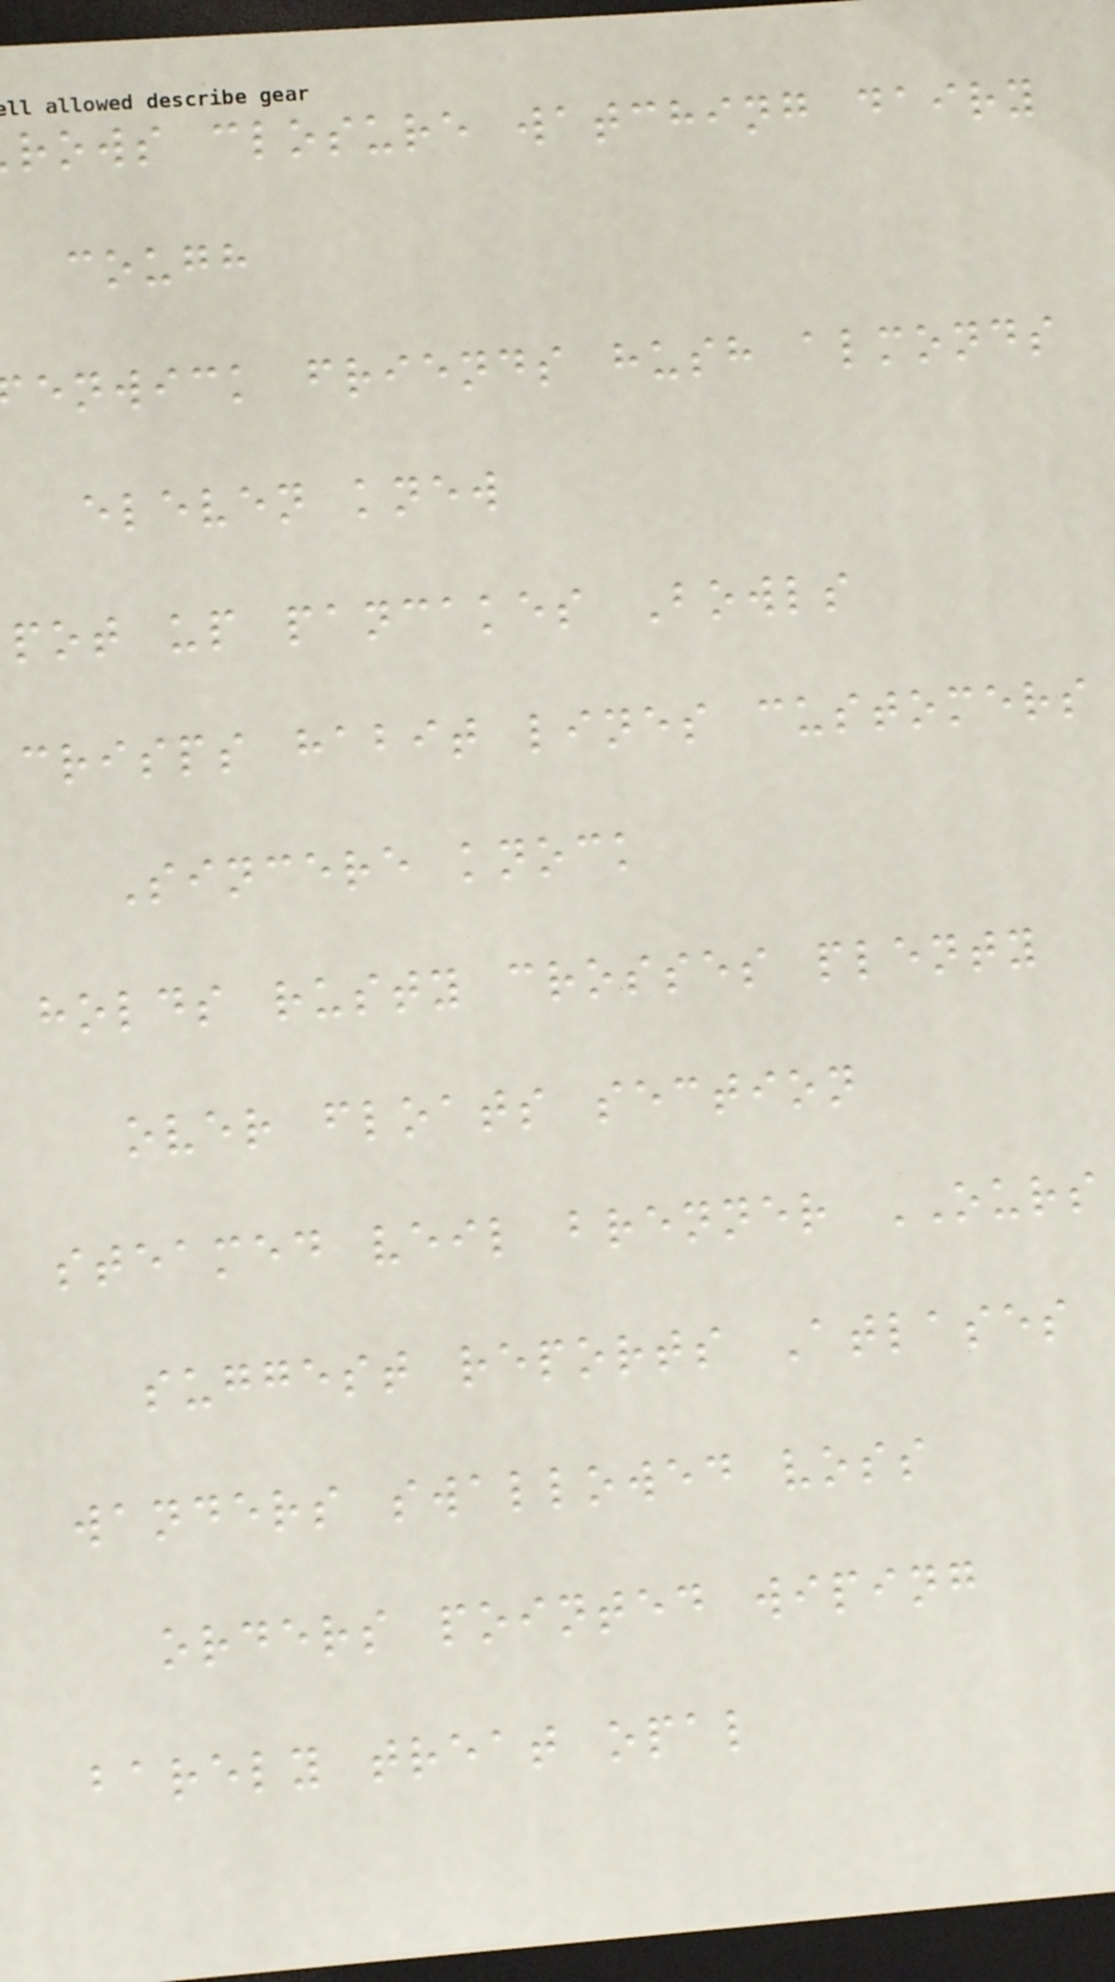rows closure watching dairy
cough
enwick friends hush almonds
eleven knew
pot up pancakes Bowls
crisps habit lines customers
Sincere knock
holds rusty crosses plenty
over floats section
steamed veil brenner OURS
suggest reports Atlases
wanders swallowed voss
orders pointed wiping
barely treat opal
